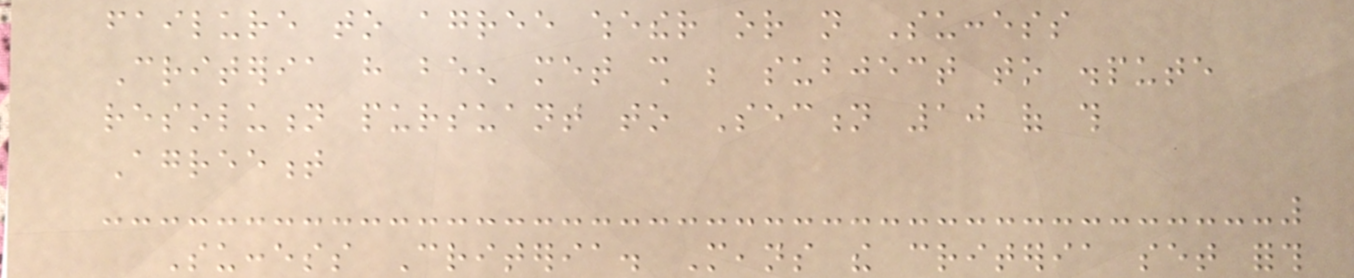failure to agree whether or not Success
Criteria have been met shall be subject to dispute
resolution pursuant to Section 10 of this
Agreement
Success Criteria. Means the criteria set forth
